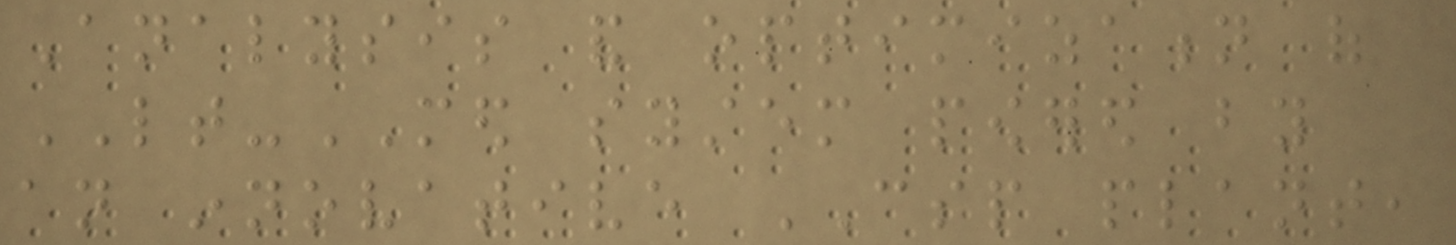Analysis and optimization of
LT-MED system powered by
an innovative CSP plant,
